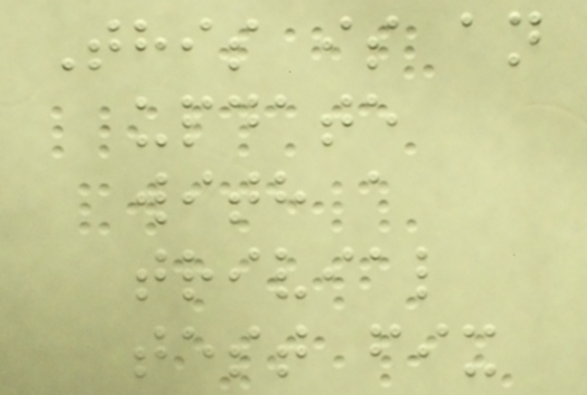This is an
update
with a
trivial
test fix
